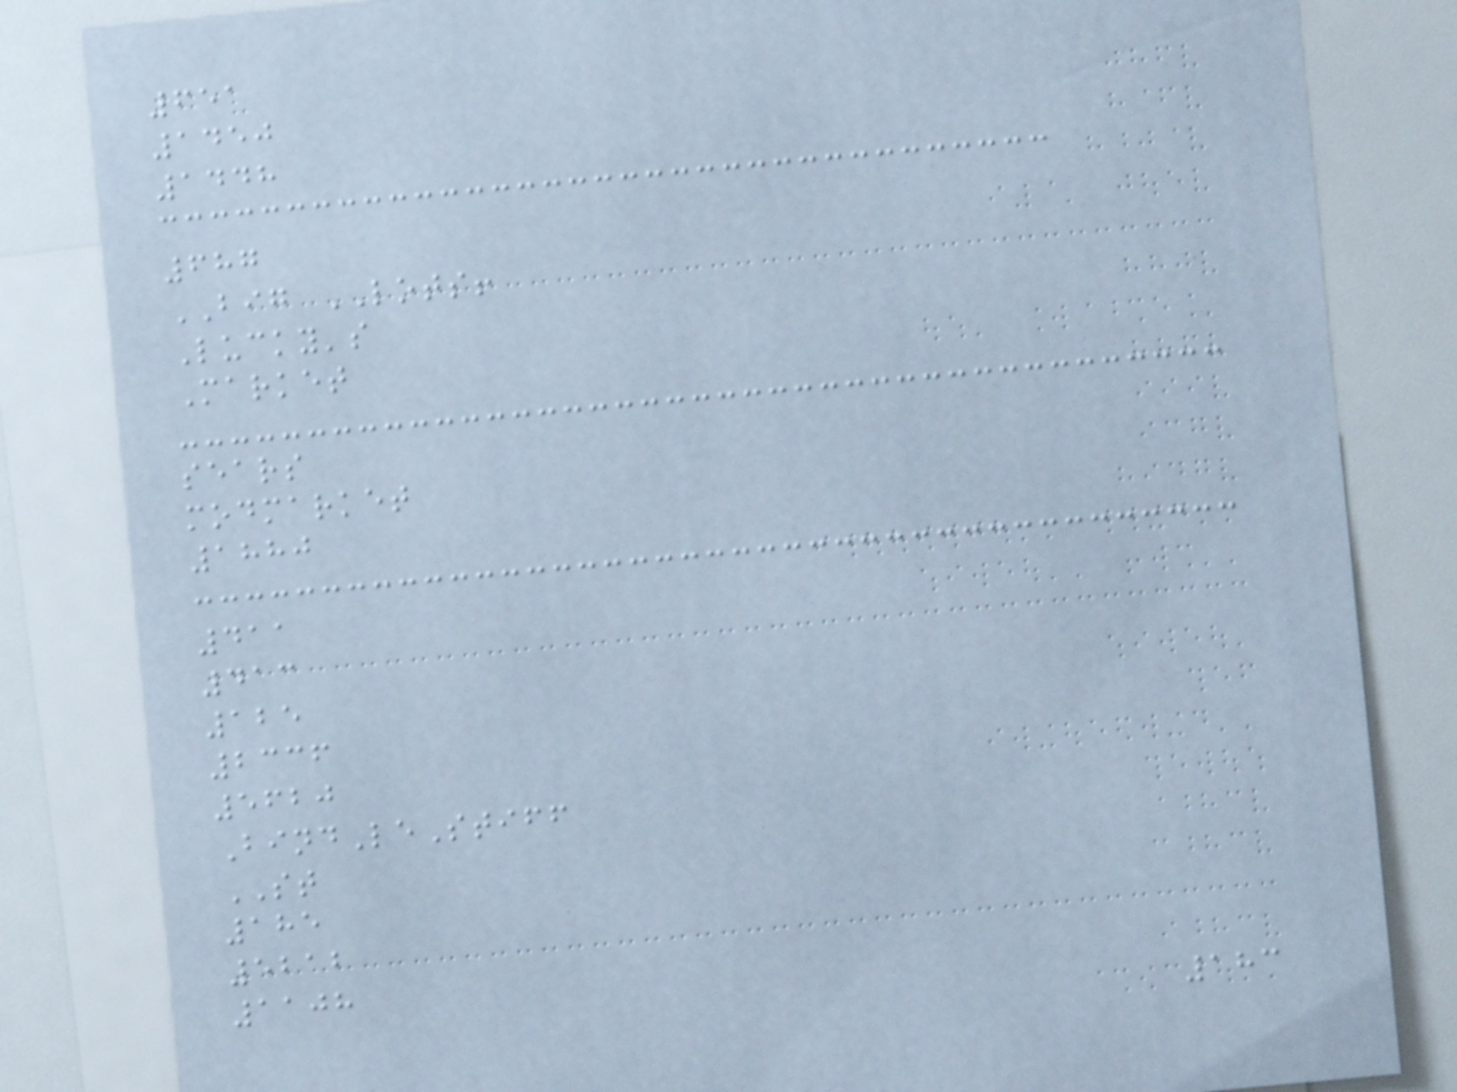651
1450
1448
687
BIG LOTS!
Lucky's
Market
sears
modmarket
1880
411
413
125
2336
5620
BindLeStiff
ST
185
5212
1108
183
